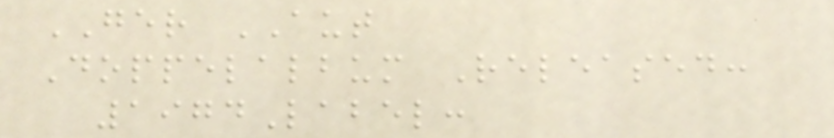GER AUT
Doppelalbum Released:
1974Label:
